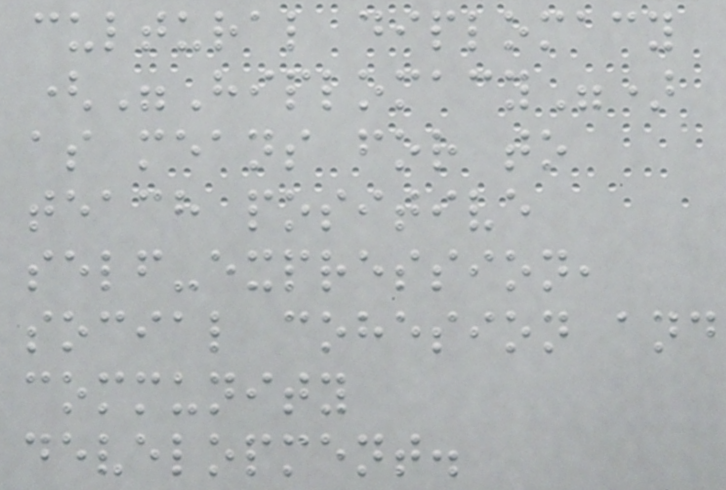cultural diplomacy
("Hiplomacy")
as means for to
teach positive
self-expression,
social cohesion and
community
development.
